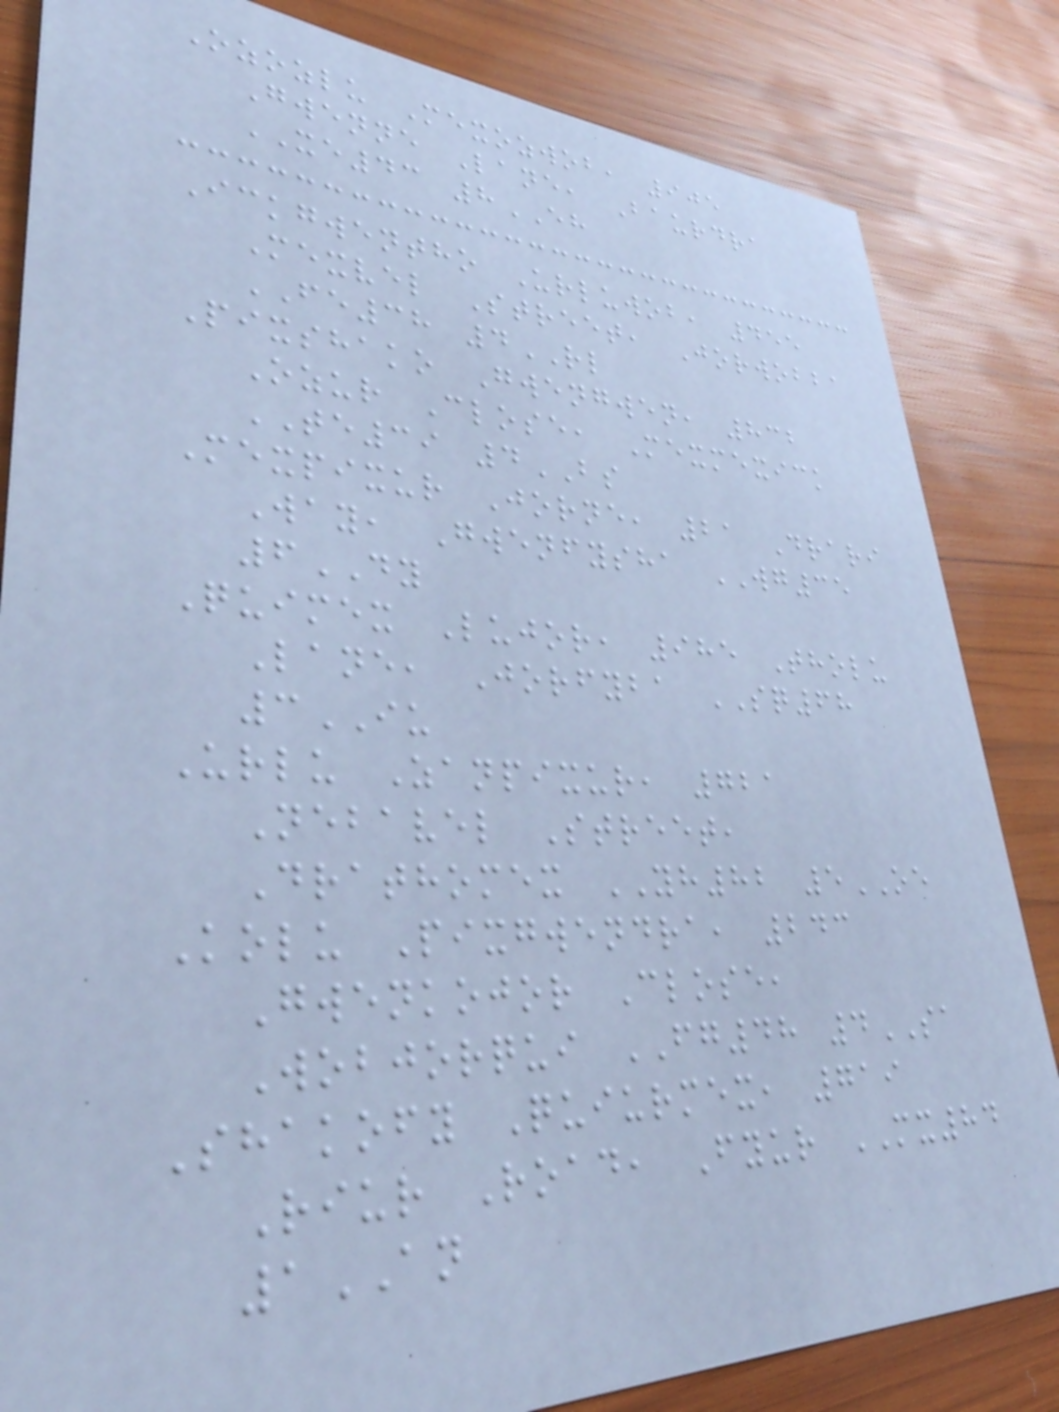Ozozlu Mexozwob, 905
Gwenne Lane, Baurdra
XE43 8EH
Ickgwentho Urluwob, 455
Mexvel Street, Jorwobba
FE38 4RL
Pixshako Gwengwen, 832
Ozur Close, Mexmexick
TE39 4BS
Mexpixur Jorne, 21 Drari
Way, Gwenfysha WG35
6DY
Quimex Lujor, 985 Tholu
Lane, Jorfyba SQ68
3IU
Urlu Zanpixur, 721
Nebavel Street,
Drathomex YH82 5OE
Kolu Pixgwendra, 243
Gwenkojor Close,
Wobjorqui FG48 4SA
Shakofy Quiurmex, 719
Riur Road, Fyur MX84
1AN
